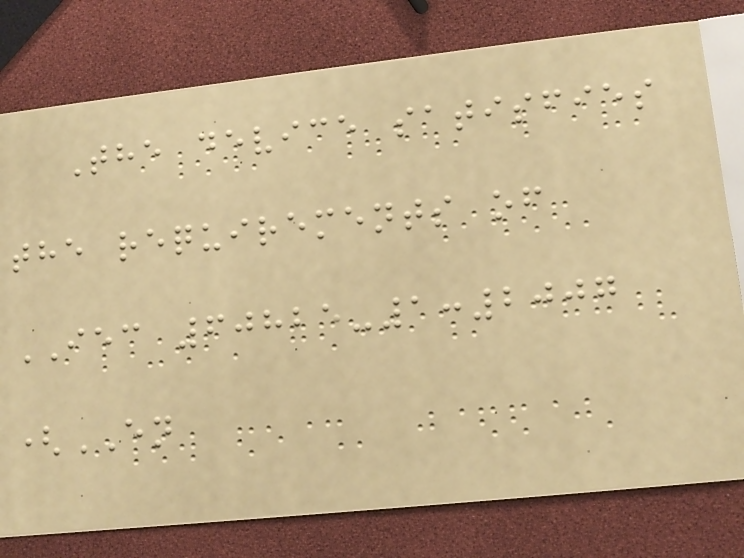The device satisfies
the requirements of
IEC 60825-1:2007
(EN
